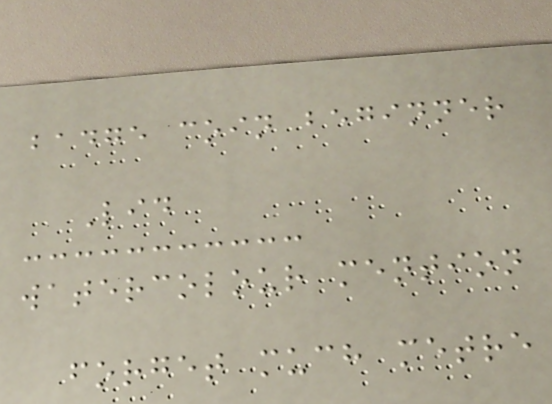badge coin beginner
Lid
watercolour mention
forget much metre
